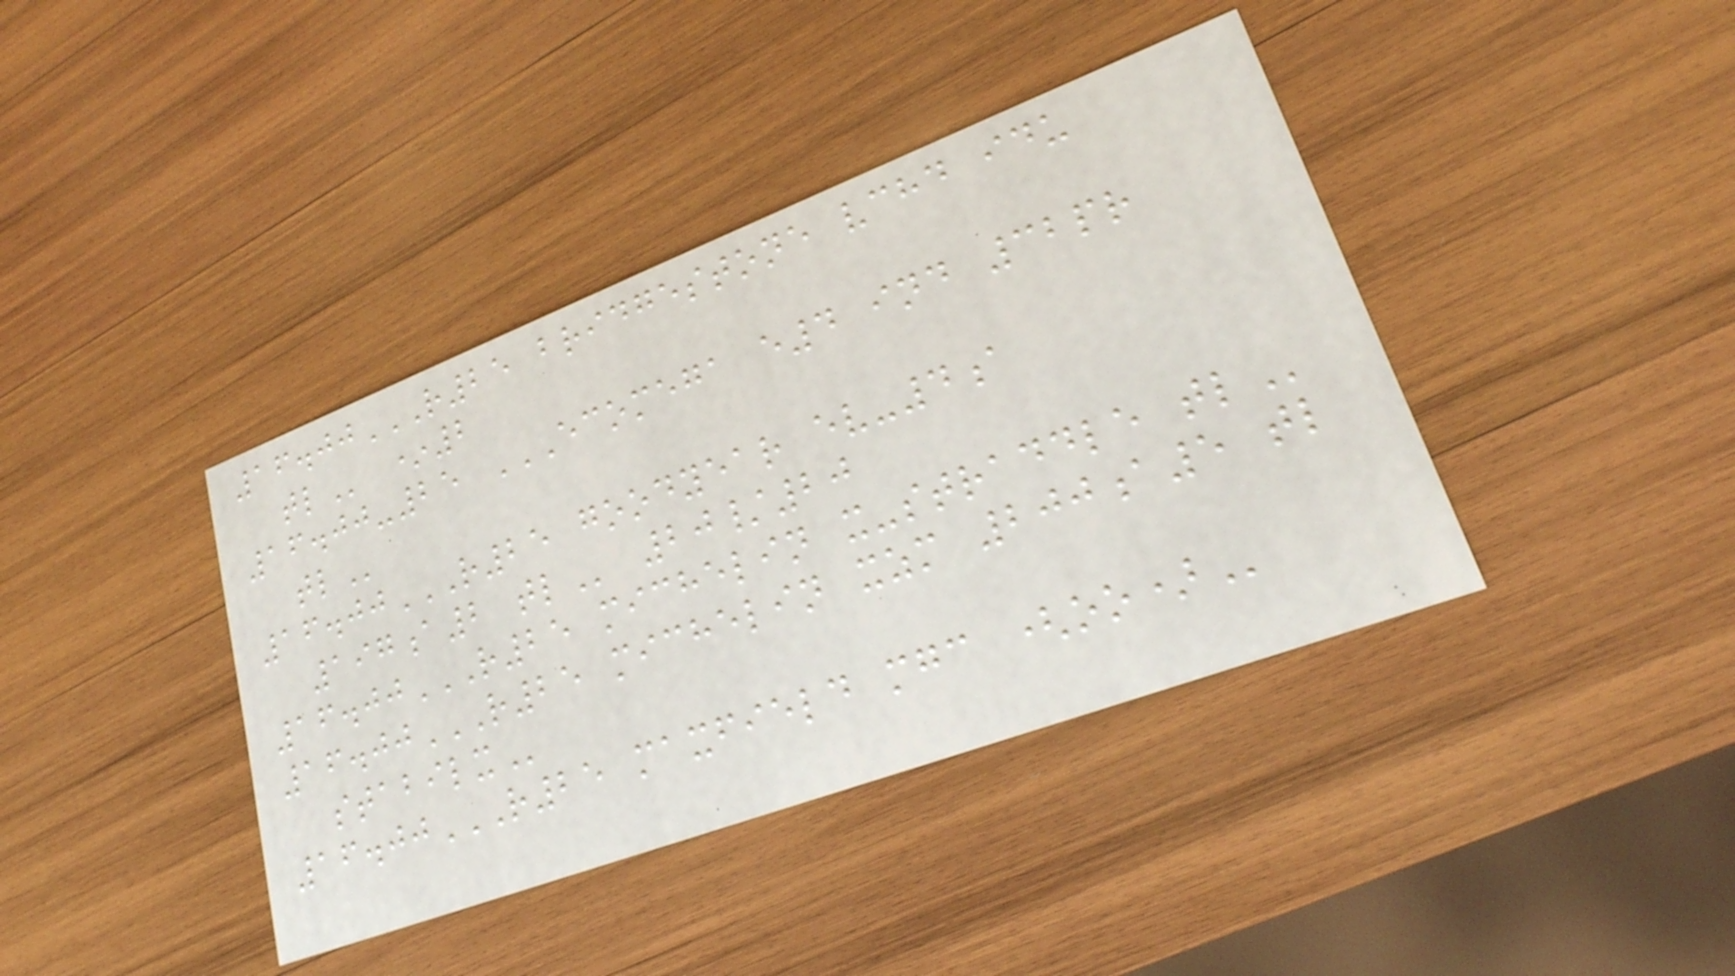16.00R25 BRIDGESTONE VCHD IDU
TL *2
16.00-25 ECOMEGA E4 IND 32PR
TL
16.00R25 GOODYEAR EV-4A
197A2 TL 20/20
16.00R25 MICHELIN X-STRADDLE TL
16.00R25 MICHELIN XZM 200A5 TL
STABILX
16.00R25 MAXFIELD MGC (OO)
